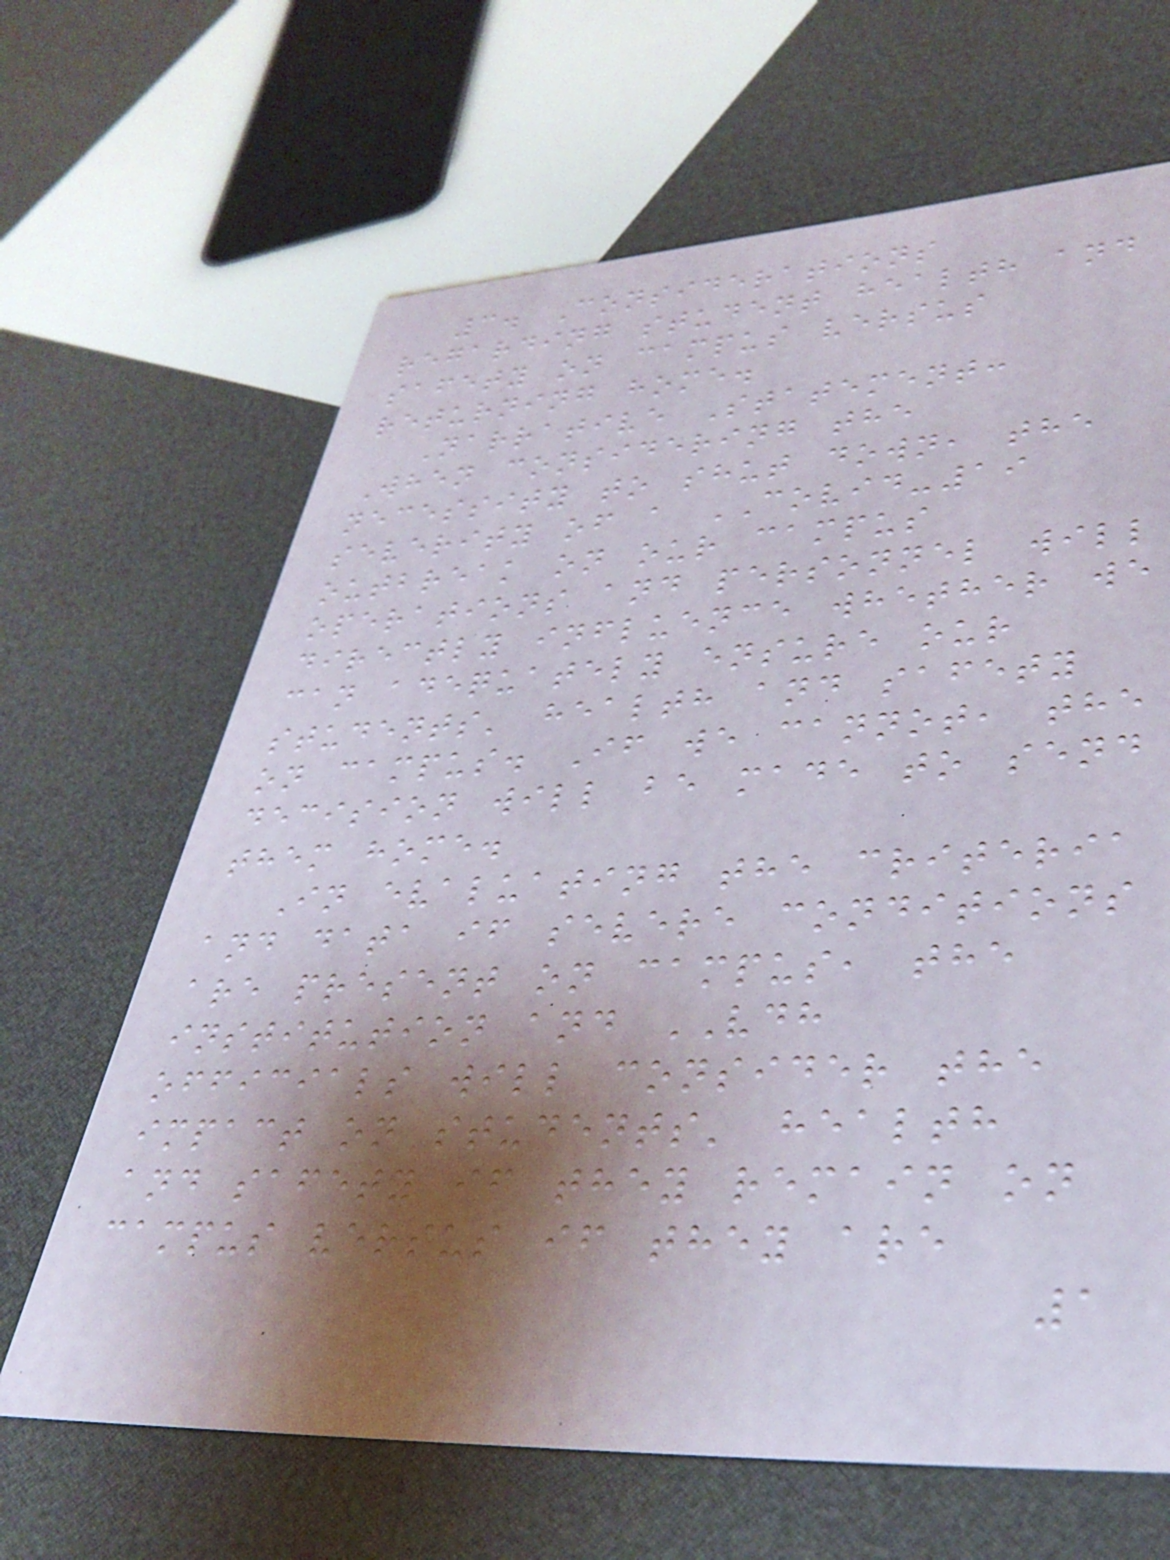3. Considerations
regarding student health and
safety on campus versus
returning home.
Narrative Statement:
When considering the
necessity to shut down, the
severity of a COVID-19
outbreak on our campus
operations and personnel will
directly influence whether we
can adequately ensure our
students' health and safety
on campus. If we cannot, the
decision will be made to send
them home.
In evaluating the criteria
and data if severe conditions
are present on campus, the
institution and VDH
officials will consider the
impact on students' health
and safety if they remain on
campus versus if they are
1
